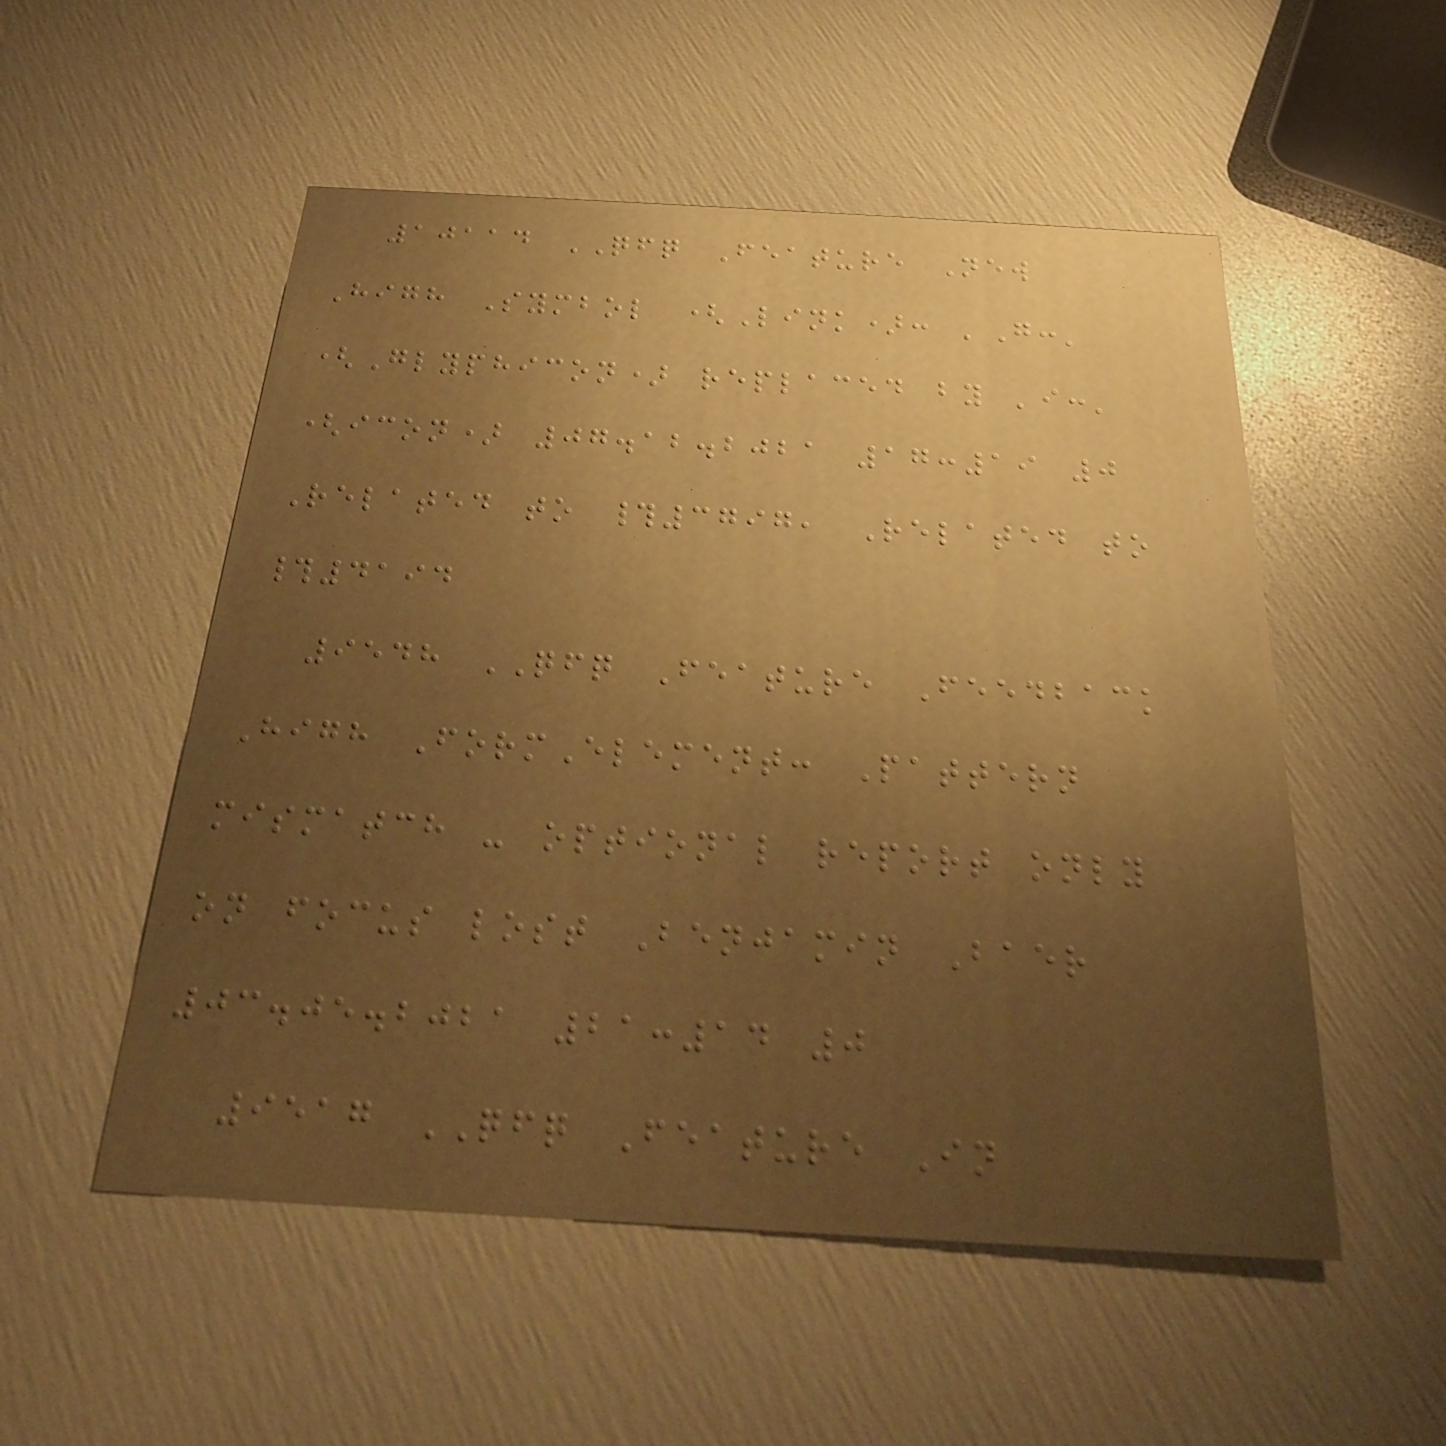10114 QFQ Feature New
High Symbol (Link): 'G:'
(Glyphicon) replaced by 'i:'
(icon) 07.12.2021 17:19 0
Related to #3797, Related to
#4194
9548 QFQ Feature Feedback
High FormElement: Pattern
mismatch - optional report only
on focus lost Benjamin Baer
03.05.2021 21:14 0
9517 QFQ Feature In
